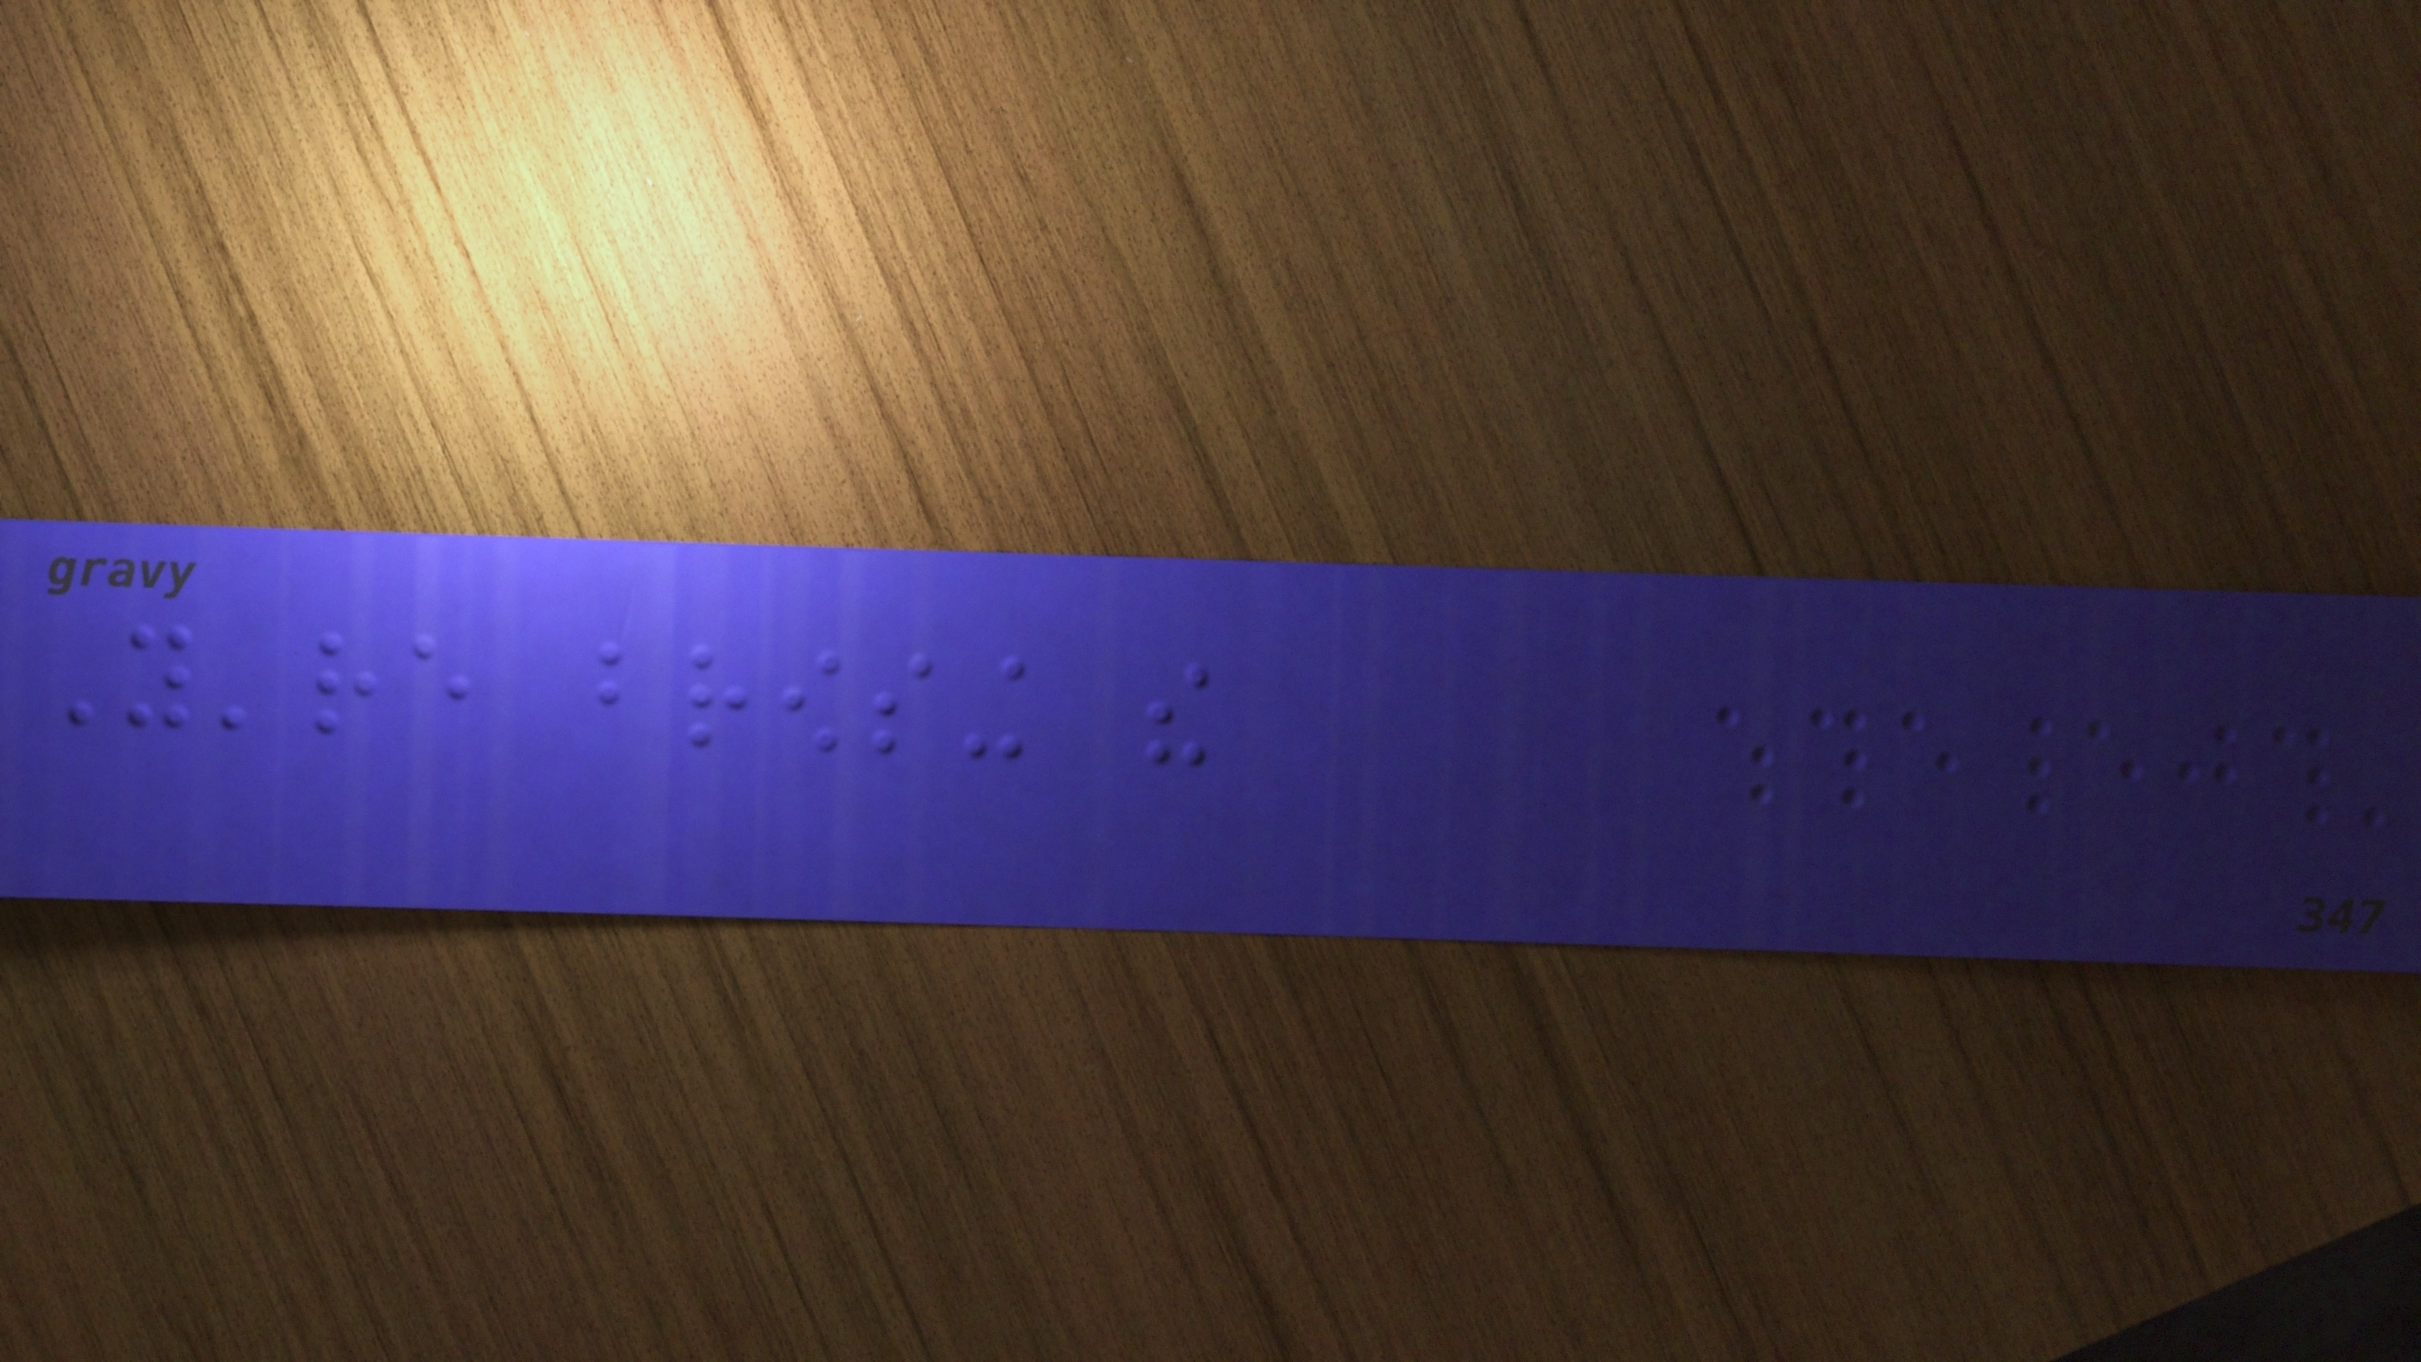You're browsing the
